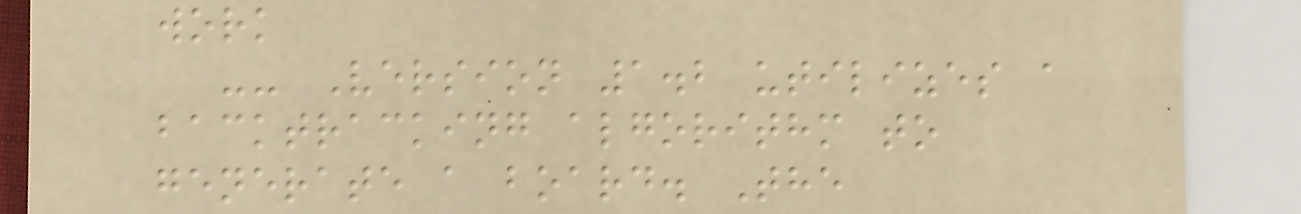work
-- Version 1.2 utilizes a
backtracking algorithm to
generate a board. The
